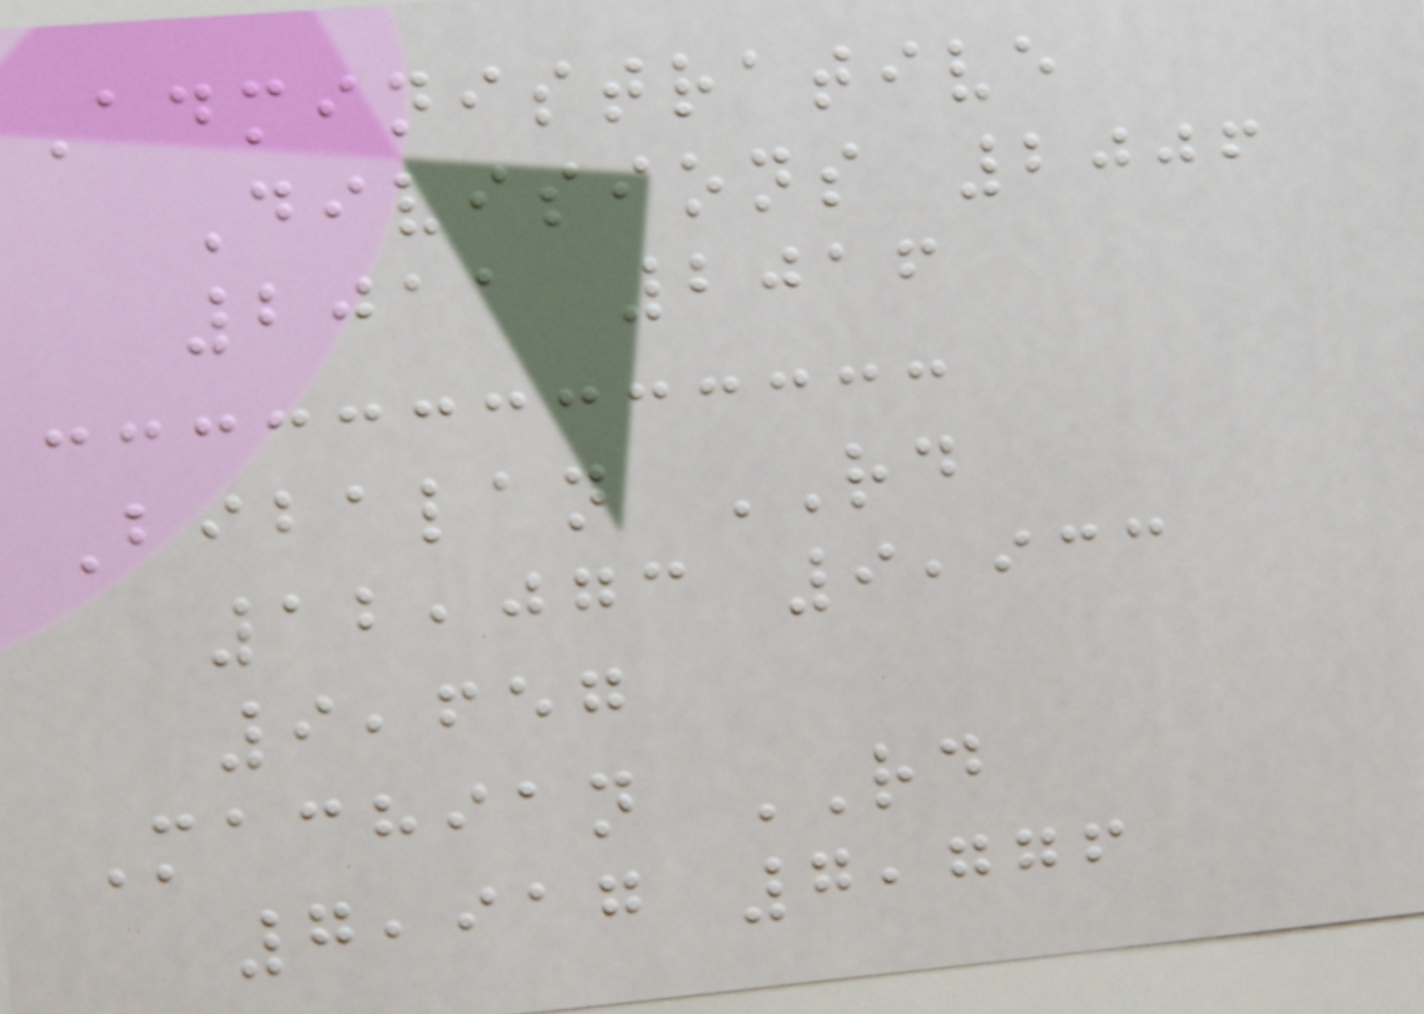Administrative
Divisions 2006
2011 2016
Bibalan RD
12,073 9,933
9,657
Machian RD
7,917 7,776
